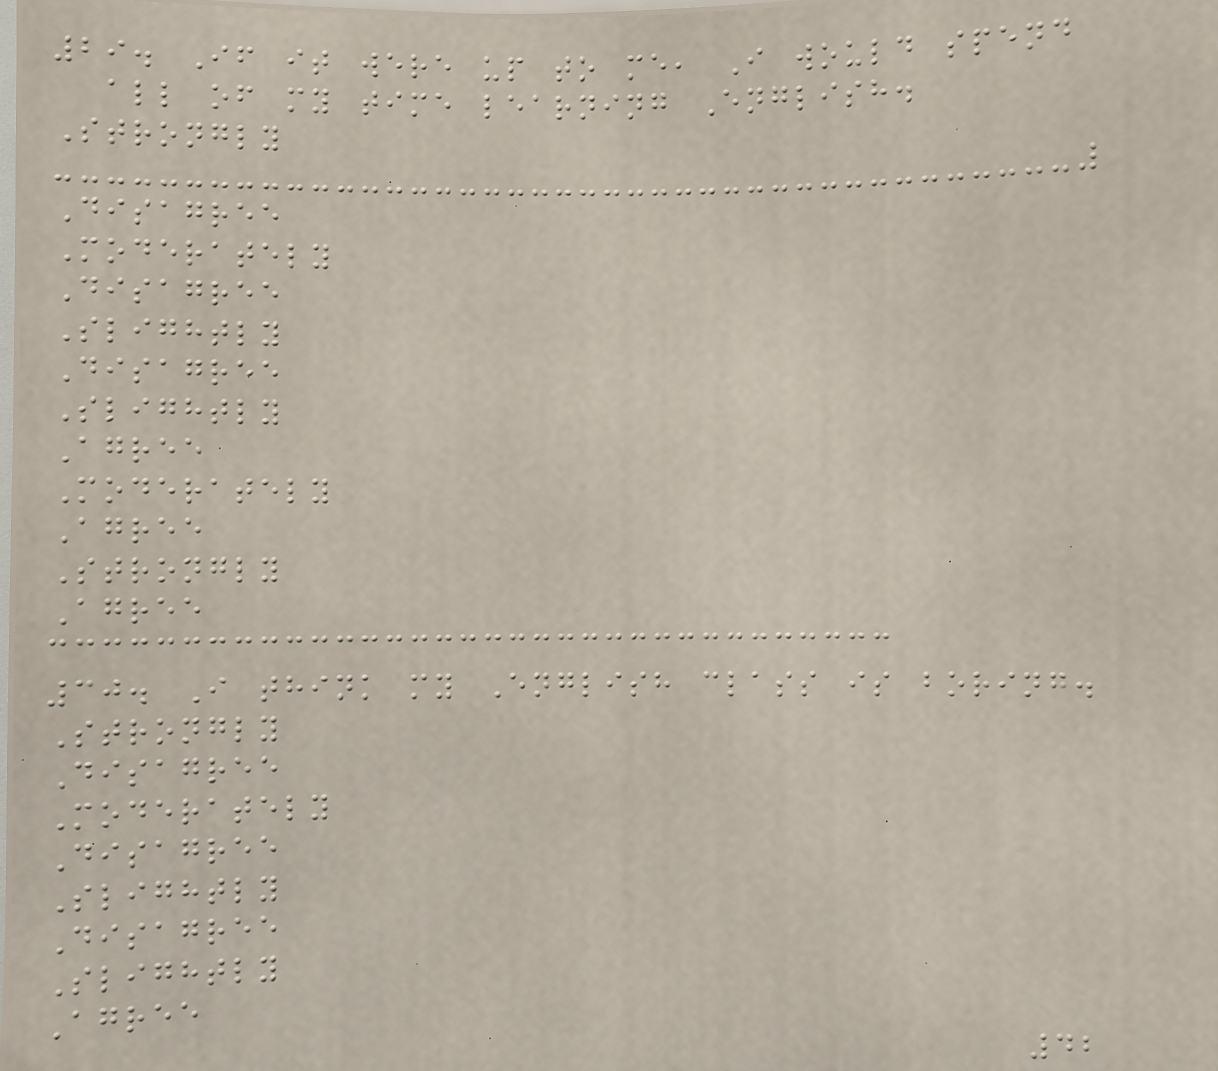29. If it were up to me, I would spend
all of my time learning English.
Strongly
Disagree
Moderately
Disagree
Slightly
Disagree
Slightly
Agree
Moderately
Agree
Strongly
Agree
30. I think my English class is boring.
Strongly
Disagree
Moderately
Disagree
Slightly
Disagree
Slightly
Agree
42
